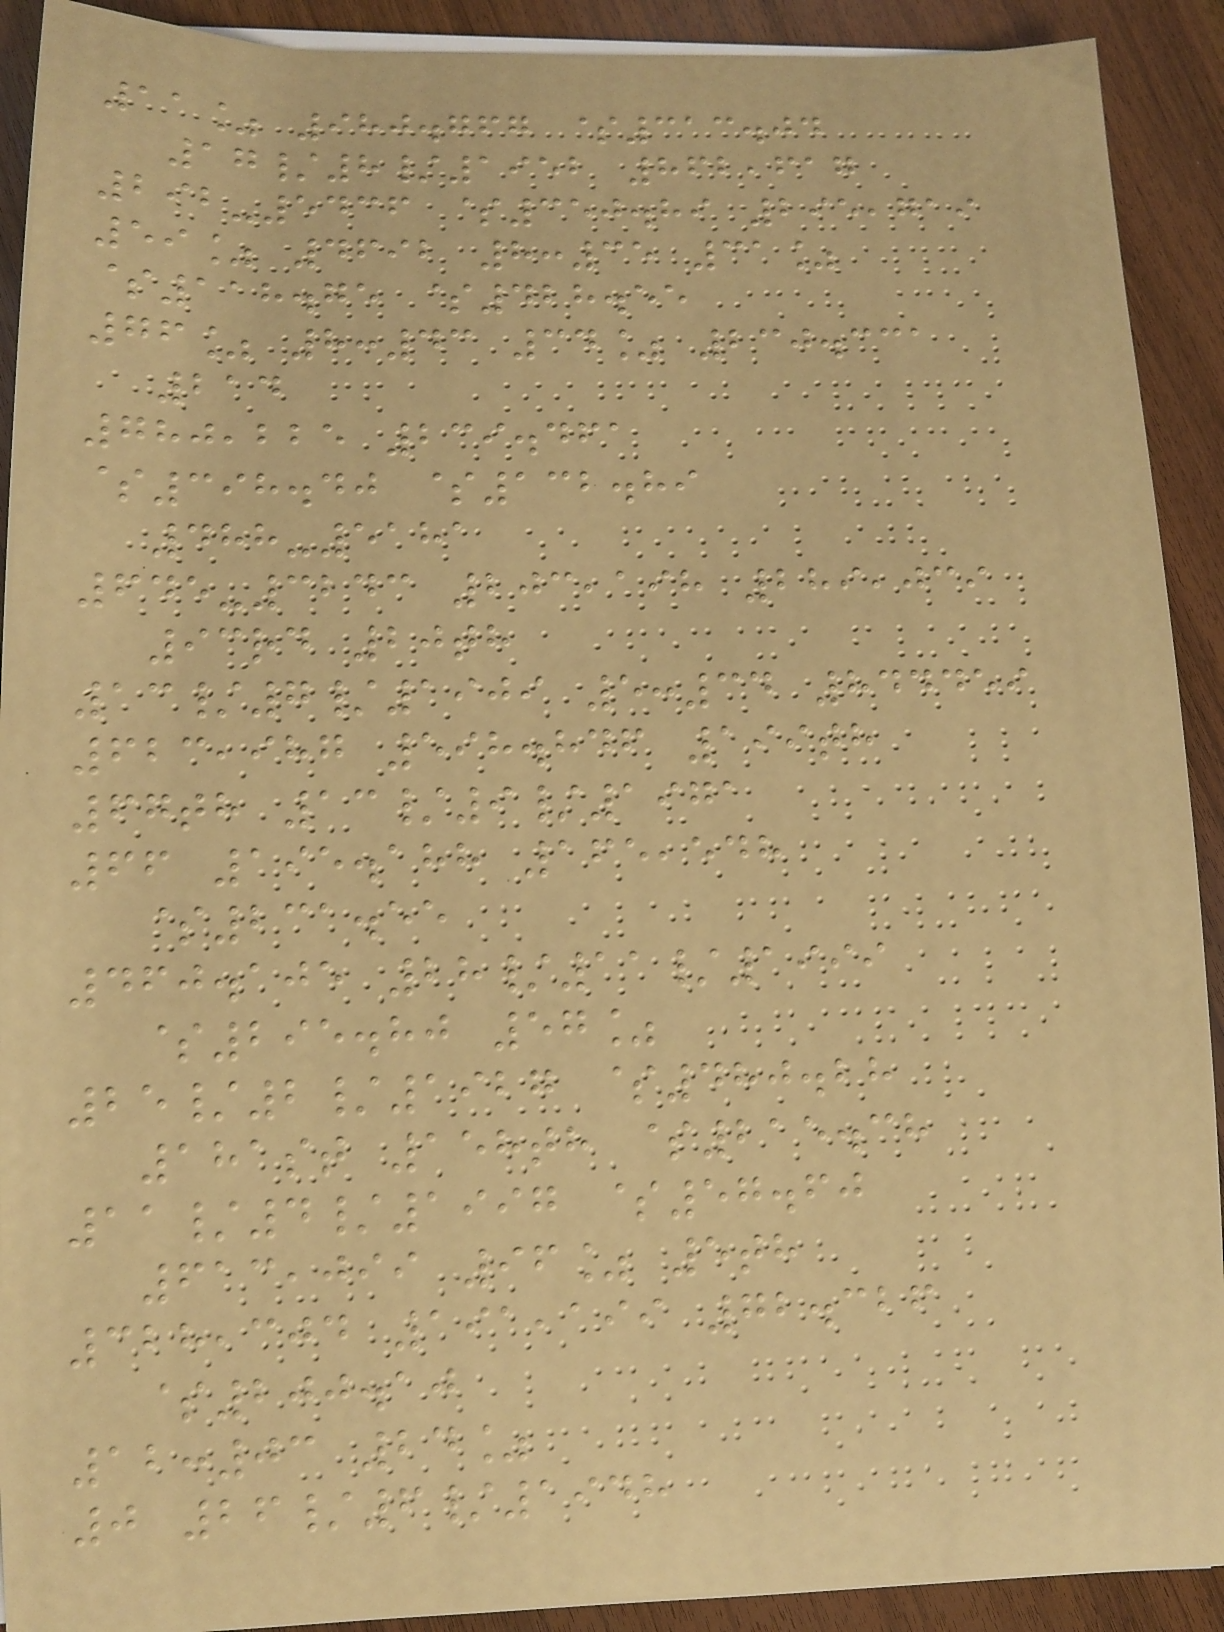11% 980.767 $313.04
17/8/1952 862,617
292-5436 $350.89 295,719
59% 4692 8:35 31%
$118.75 $428.55
76% 8:43 34% 230.331
214
780,225 239.461
$398.40 $132.89
488-5181
645-3243 203,198 289,039
93rd 20th
13/7/1909 5:34 844459
623,987 598.846 199th
67th 13/9/1971
66 195.188 165,548
$231.55
460.105 28/11/1999
$295.80 57%
25/2/1927 $480.28
181st 158th $215.38
11/4/1997 $57.60
613,099 96% 5th
328,304 191,199 72.326
$200.10
12:03 24%
0 26/6/1948
